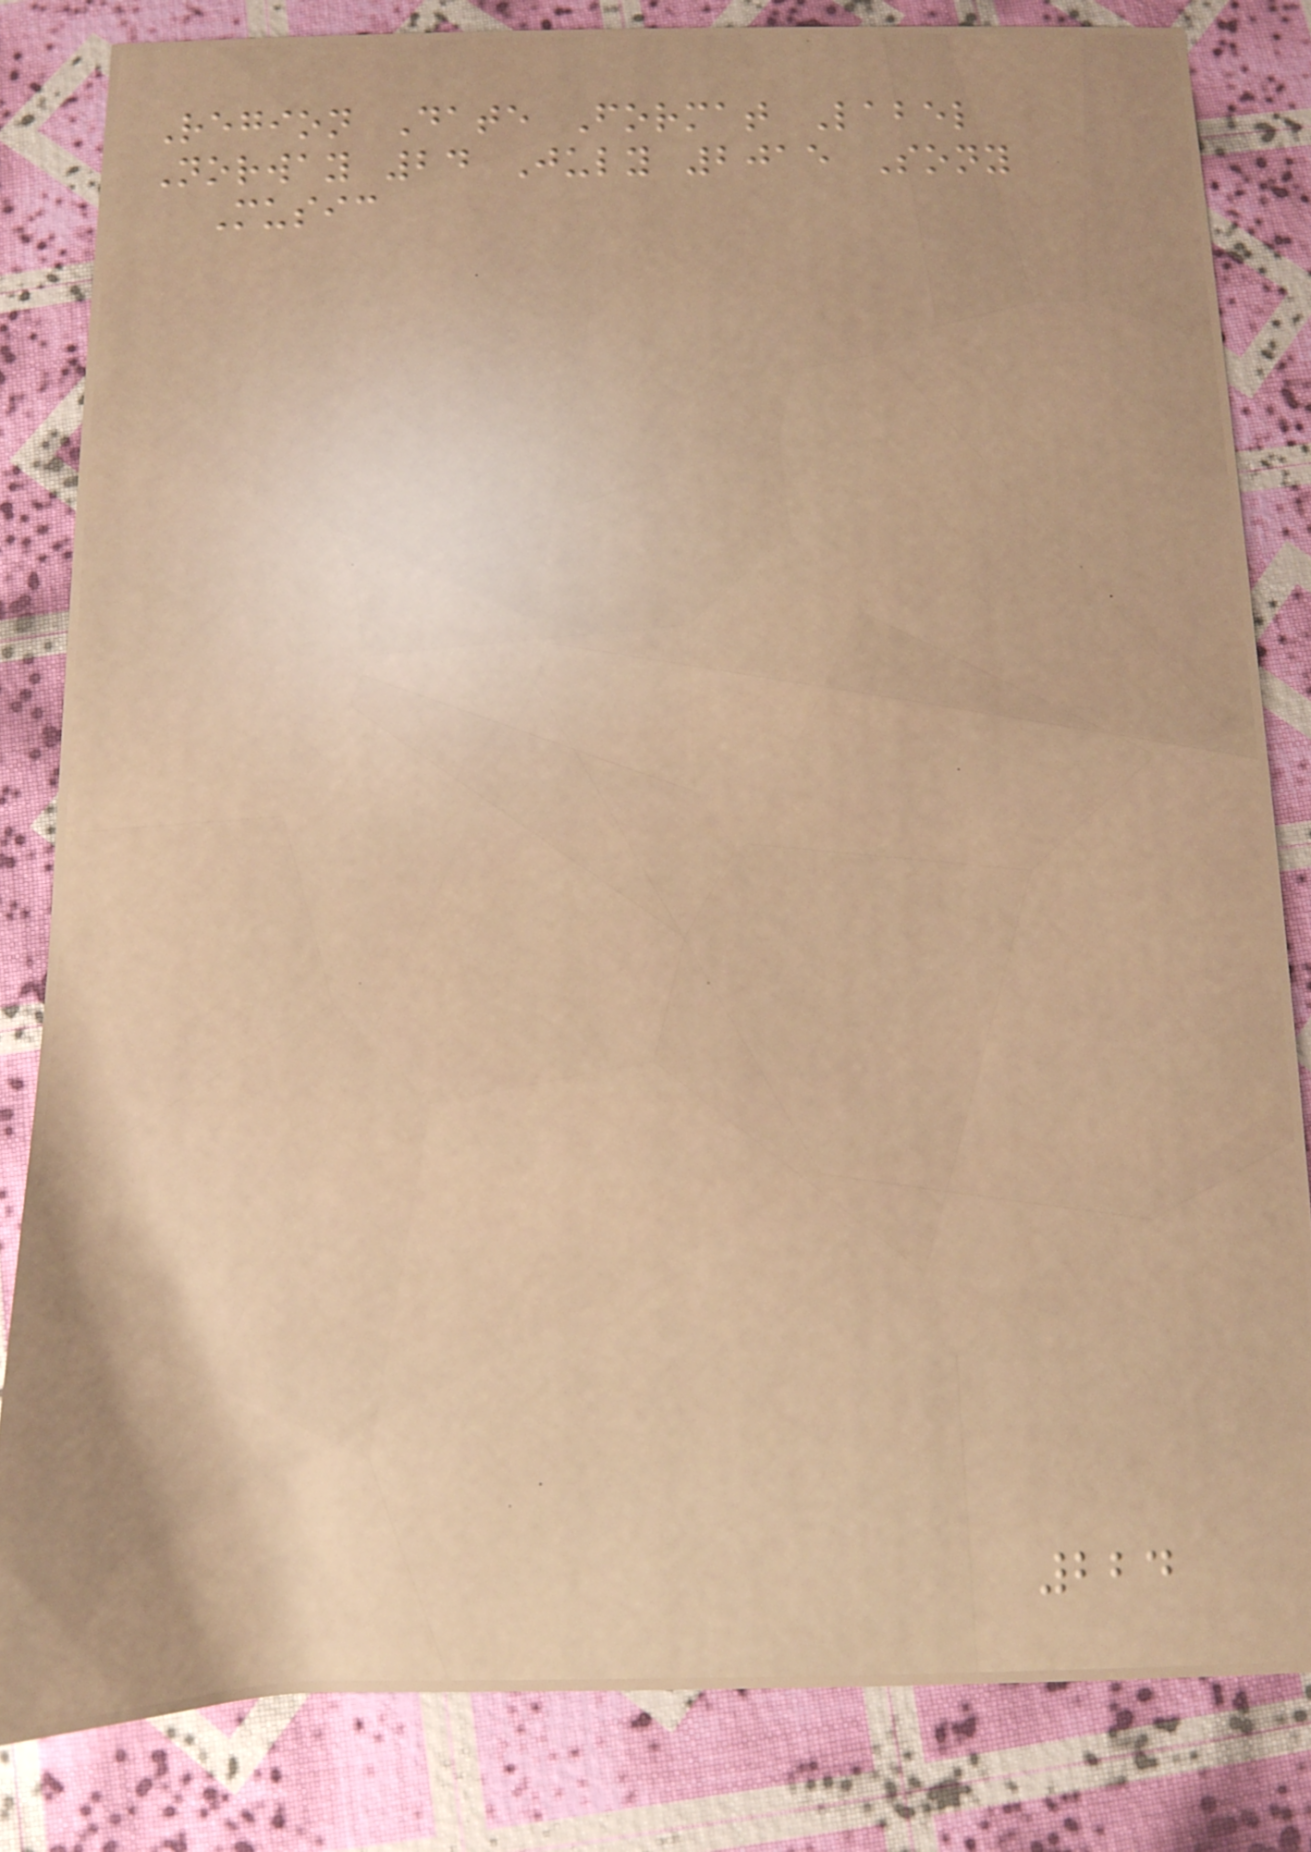Region Date Format Label
Norway 24 July 2015 Sony
Music
224
